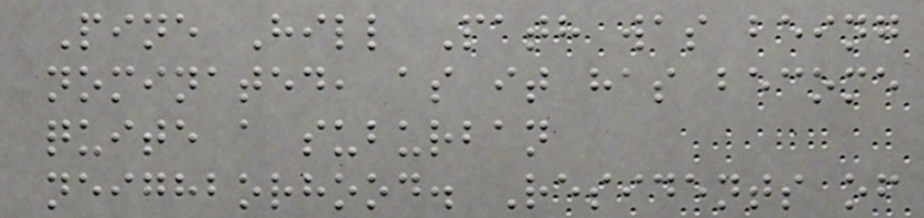Pine Hill Path was being
nominated, as it has become
quite a suburban
neighborhood. Residents of
